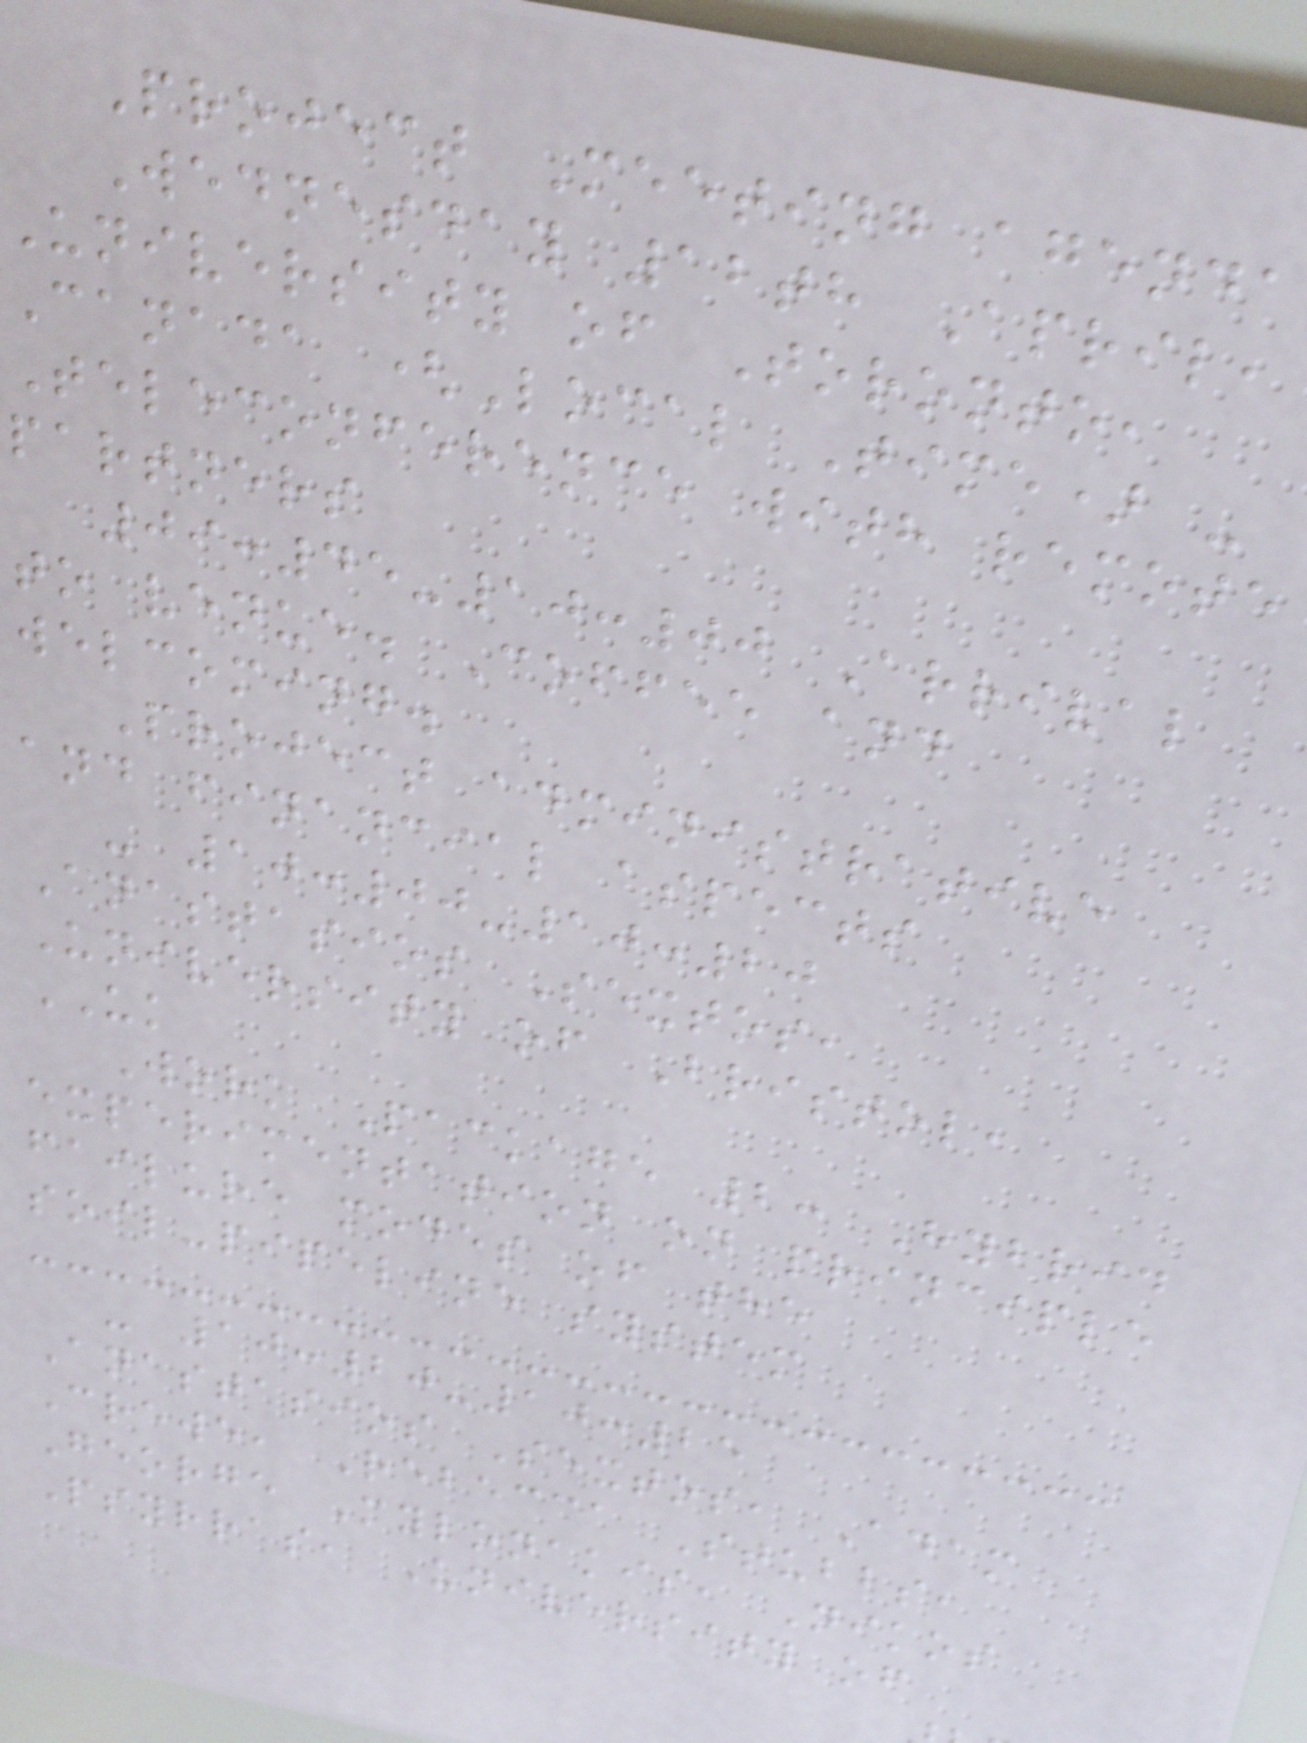Project Meeting agenda
Wednesday 12th April,
University of Toronto,
Canada (Local Time) -
Teleconference with remote
partners
09:45-10:00 Arrival
to venue. Coffee and
welcoming.
Project administrative
and financial aspects
- 10:00-10:20
Anastasios Sextos,
University of Bristol,
UK
Work Package 2: Hybrid
experimentation on principle
failure modes of the
soil-pipeline system
- 10:20-10:25
Anastasios Sextos, Adam
Crewe, Rebecca Stubbs,
George Mylonakis, Nikos
Psyrras, University of
